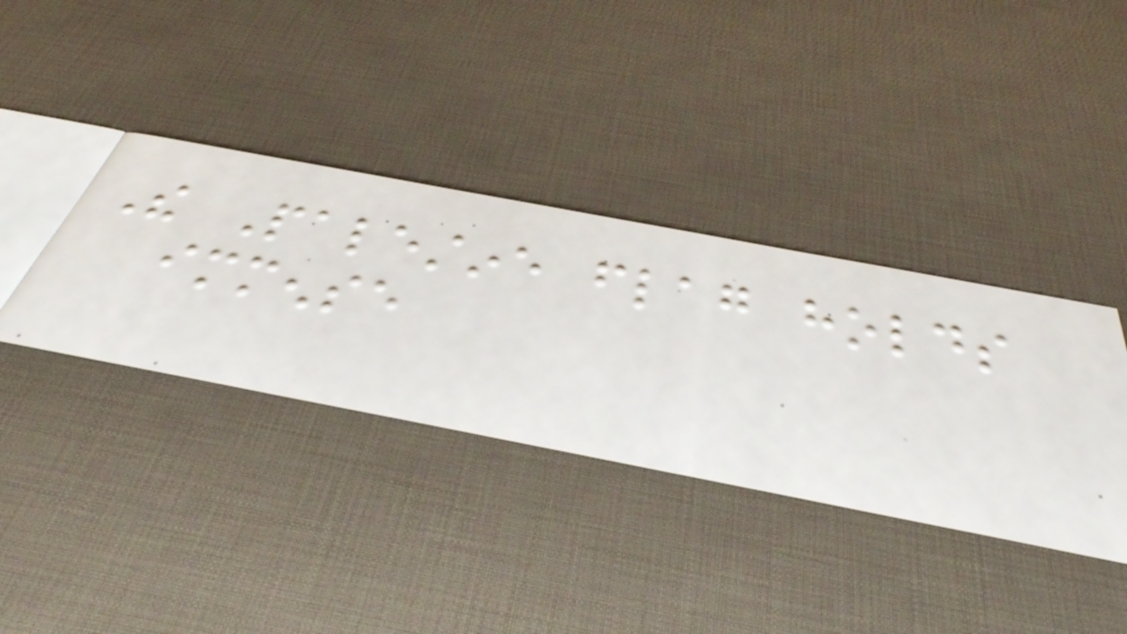The Palestine flag holds
immense
